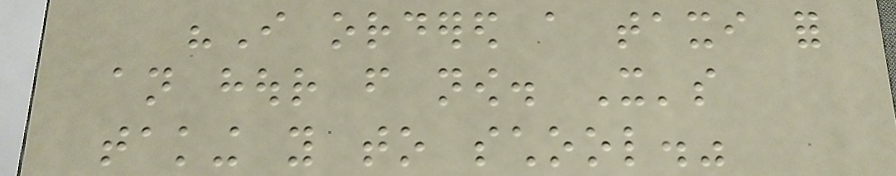"I ordered a taxi for
an hour from now. It's
taking you to school."
